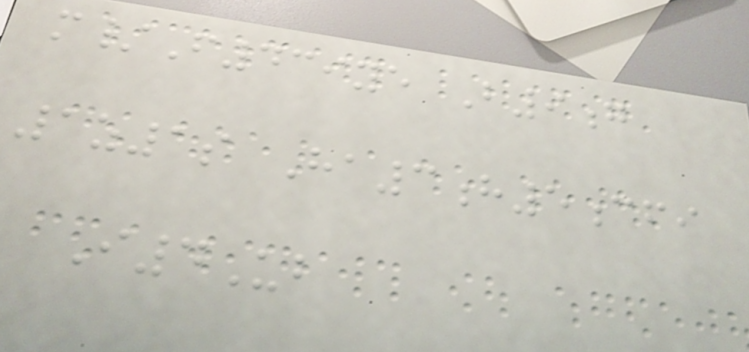m/F439ye B9g
1z1s Ha3h5cfi
I4Ub
